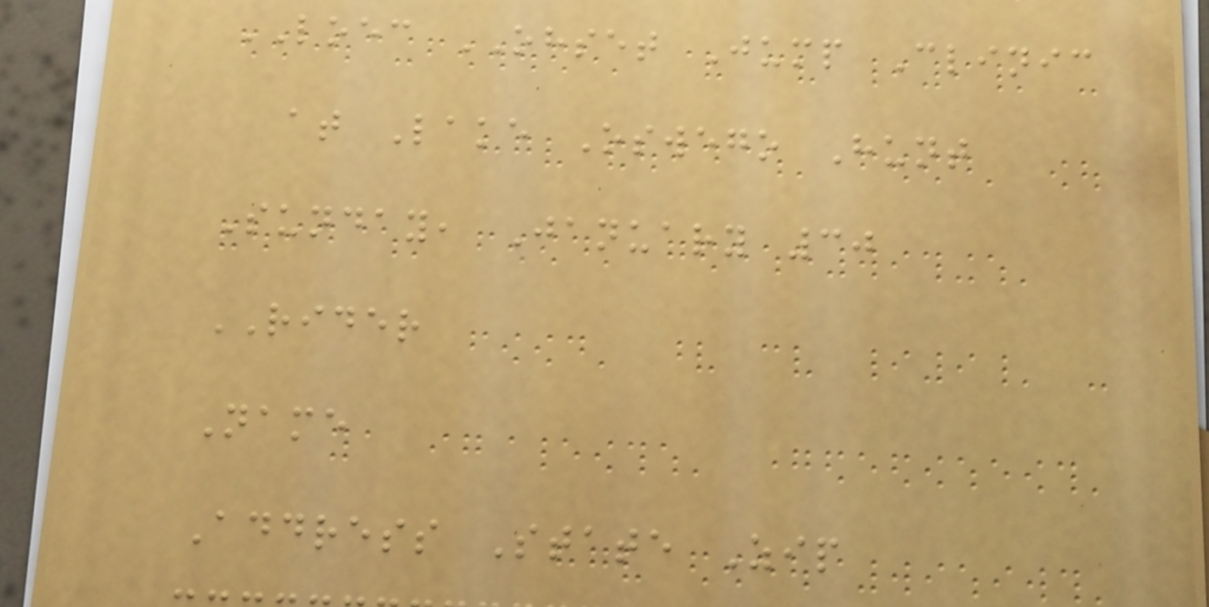LOEC OHSET Jump Clinic
at Lake Oswego Hunt
Sunday, January 30
RIDER
Name
Address State Zip
